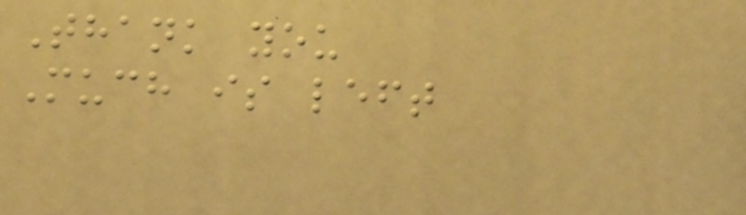Thank you
Much is left
